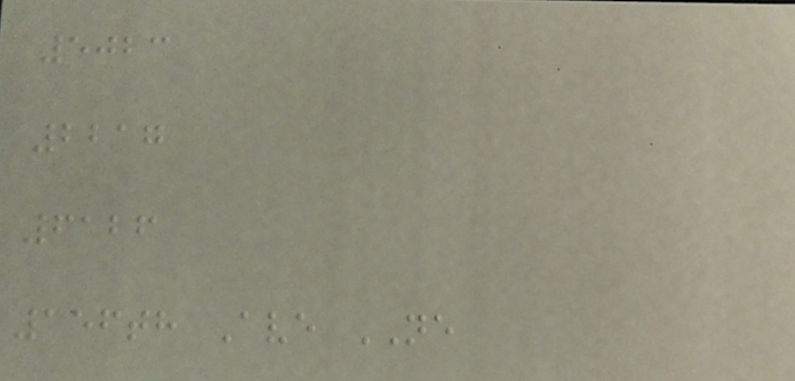5023
2217
6126
156th Ave NE
